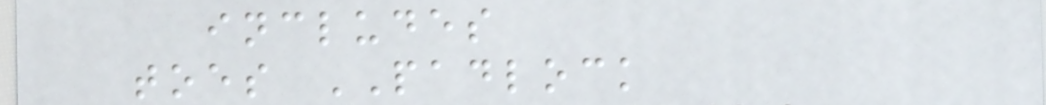includes
toes PADLOCK
